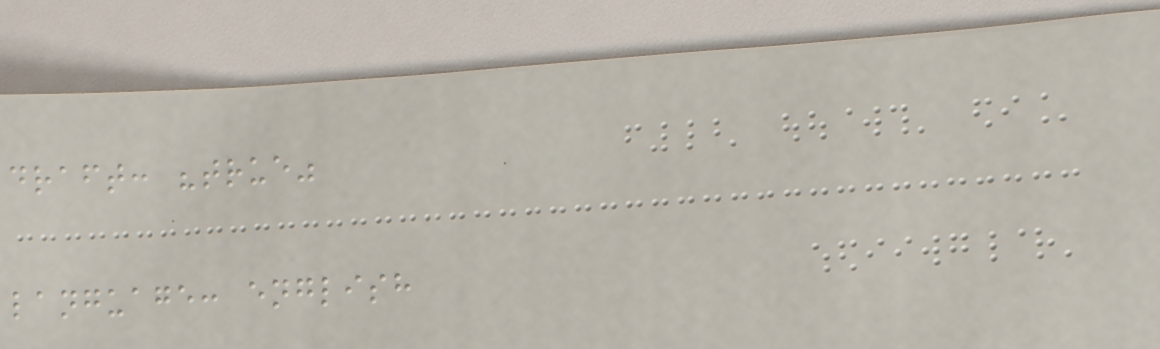draft: "true"
language: english
